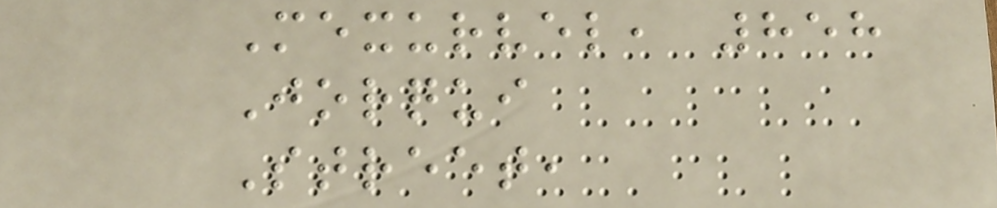Mexurvel, 858
Jorqui
Street,
